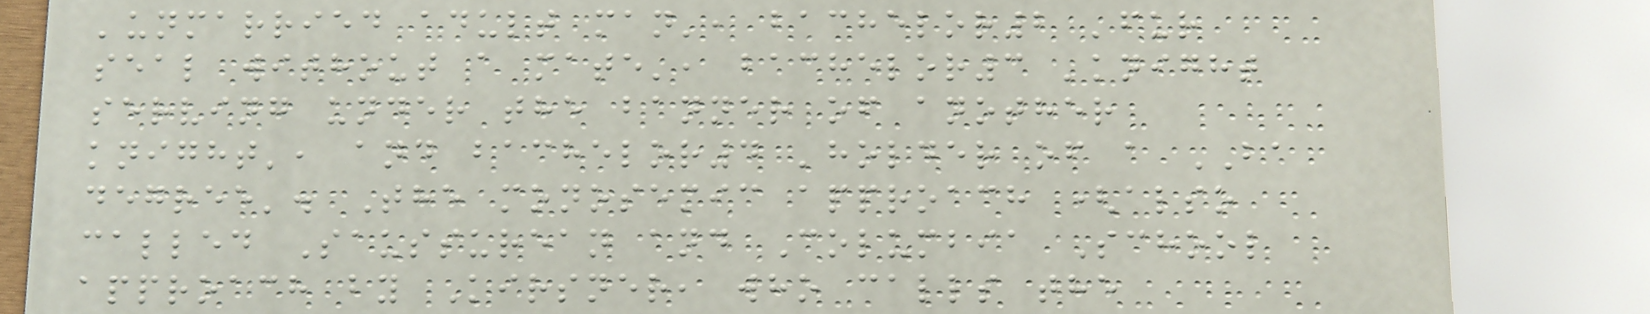'unmarried adult man', bachelor2 'fur
seal without a mate', bachelor3 'knight
serving under the banner of another
knight', and bachelor4 'holder of a BA
degree'. The monosemic approach (also
called Saussurean and Columbia School
approach by Kirsner, who calls the
